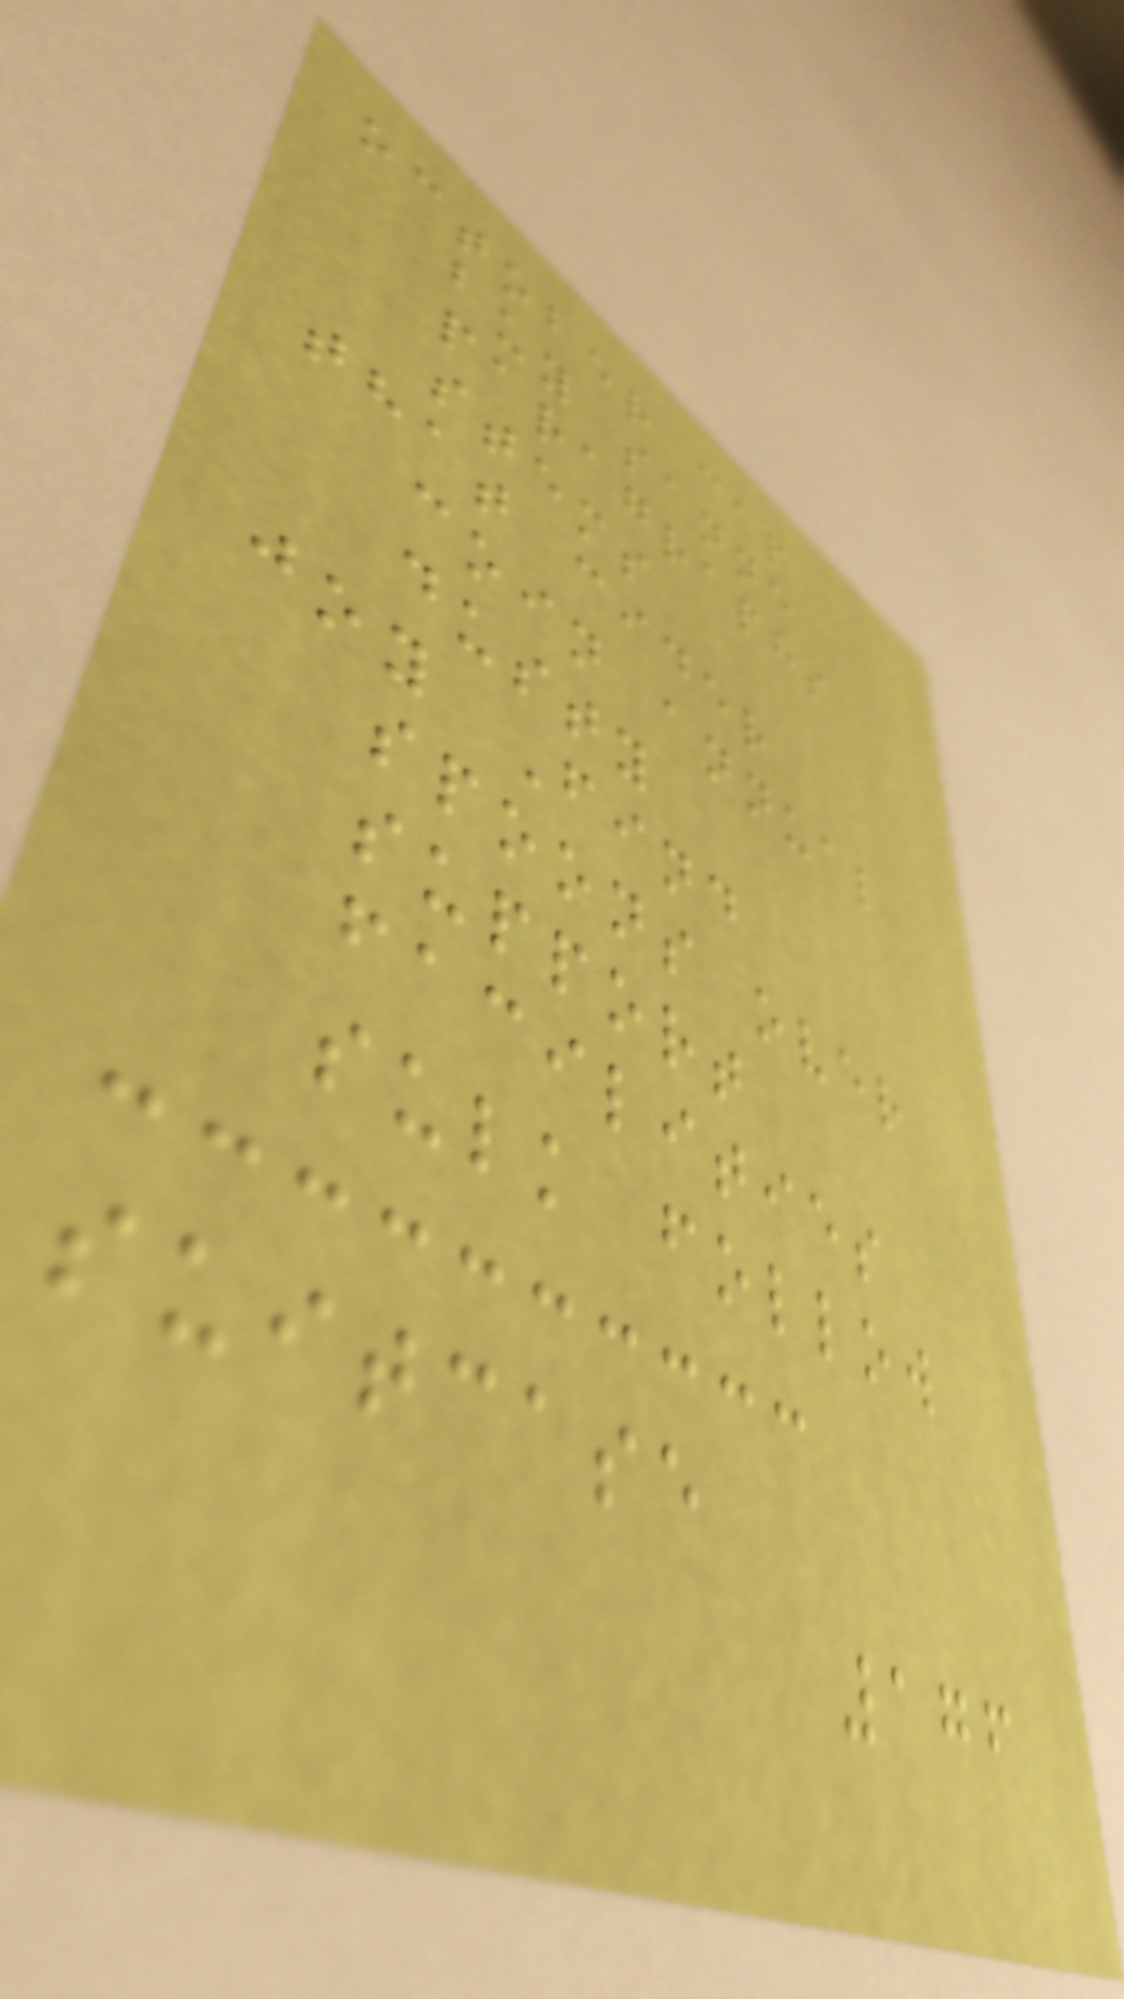october cap
buy sanne
paragraphs
stems
that cider
coin annual
dusty
joy Find
spoons over
support
facilities
sulk follow
suitcase
176
